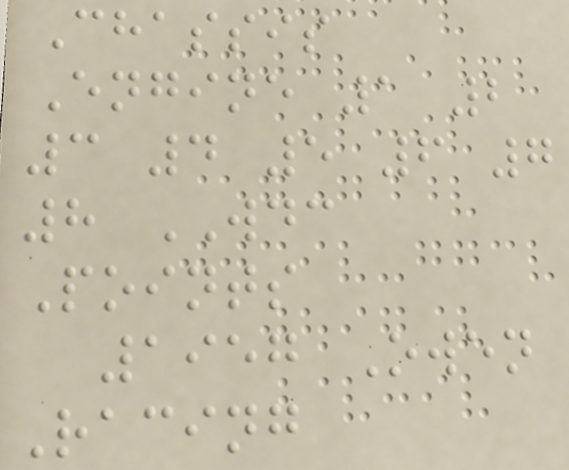Chassis
Engine 1 2
3 4 5 6 7
8 WDC
Points
1957 Owen
Racing
